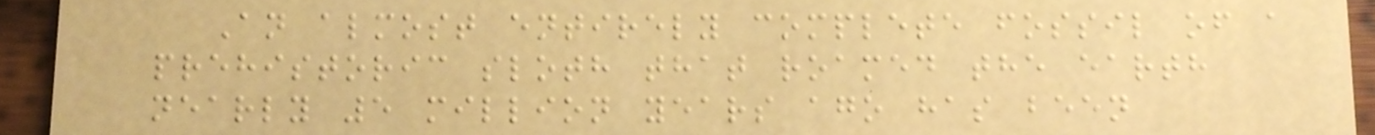An almost entirely complete fossil of a
prehistoric sloth that roamed the earth
nearly 5 million years ago has been
